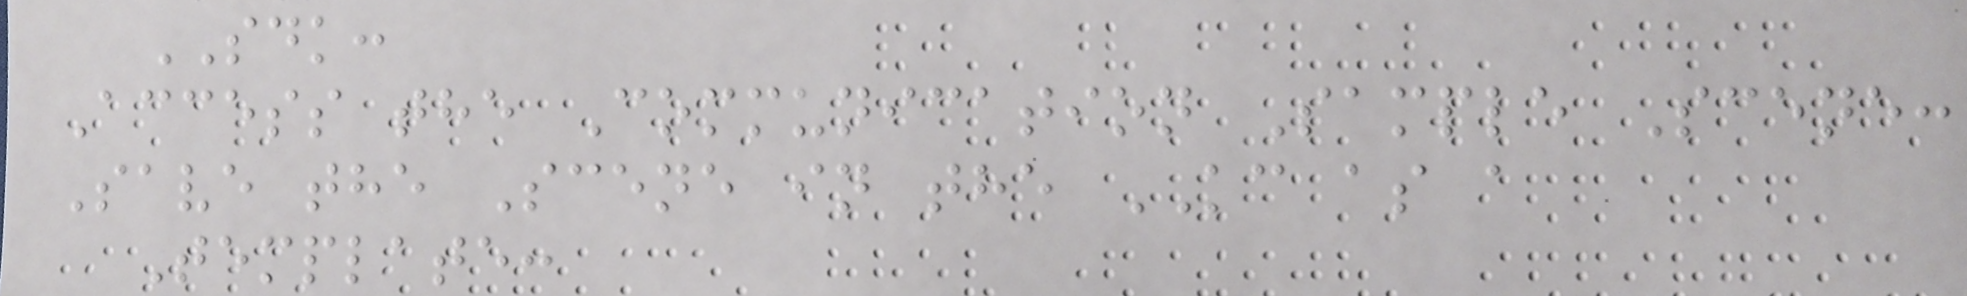SDK:
Access the Communication Sample Scene:
Save the Scene in the KC as a
Template:
